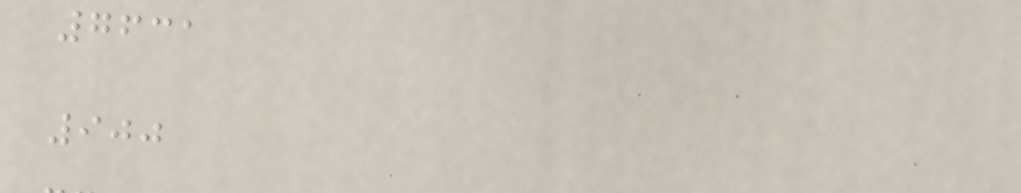7631
900
